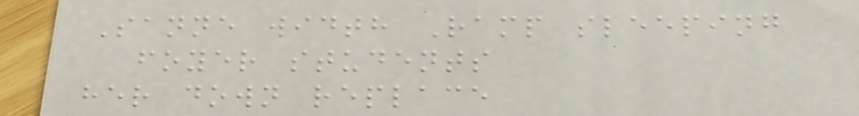Sanne width Ramp sleeping
foyer students
her down replace
